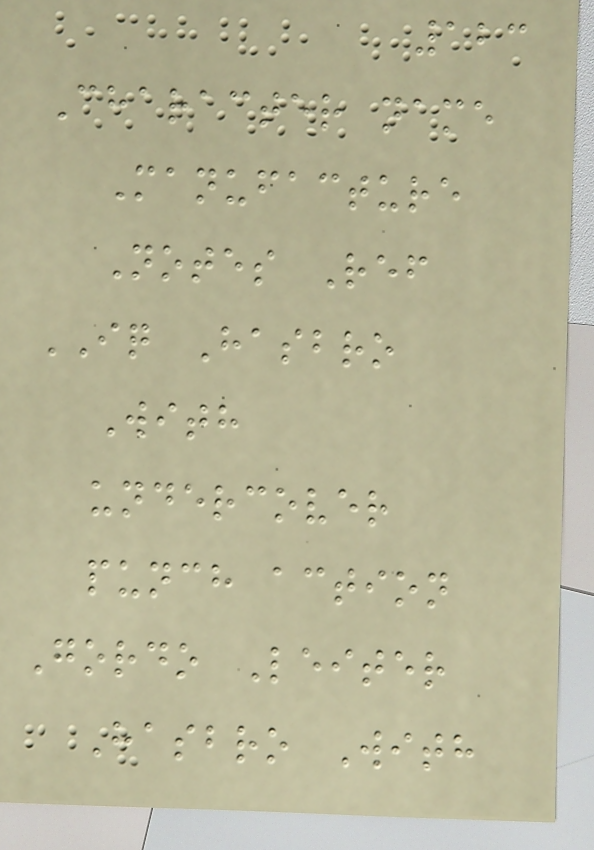123
Character name
Manufacture
Notes Ref
IQ Hasbro
With
undercover
punch action
Gordo Leiter
Hasbro With
